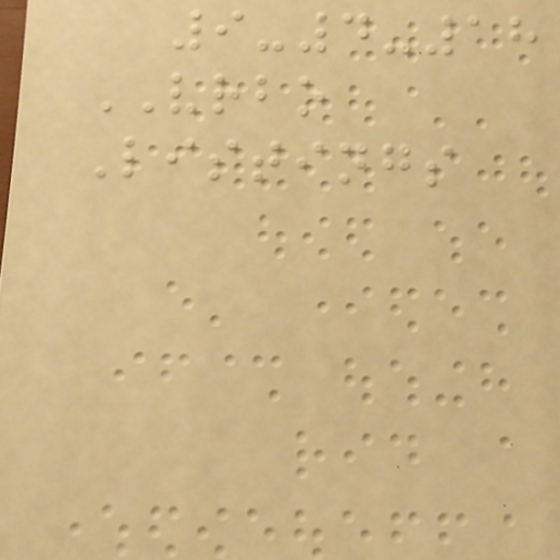9-4-18
VRBO
Listings
